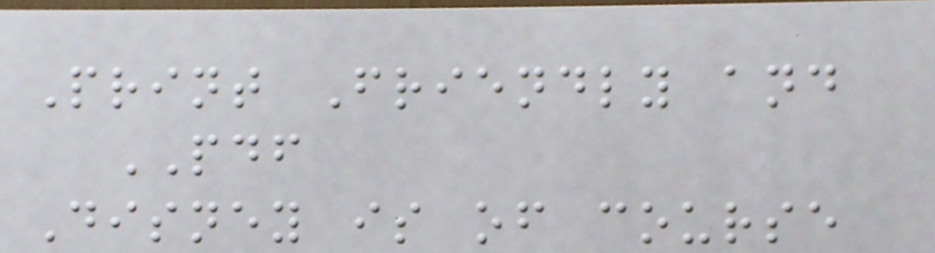Print Friendly and
PDF
Disney is of course
